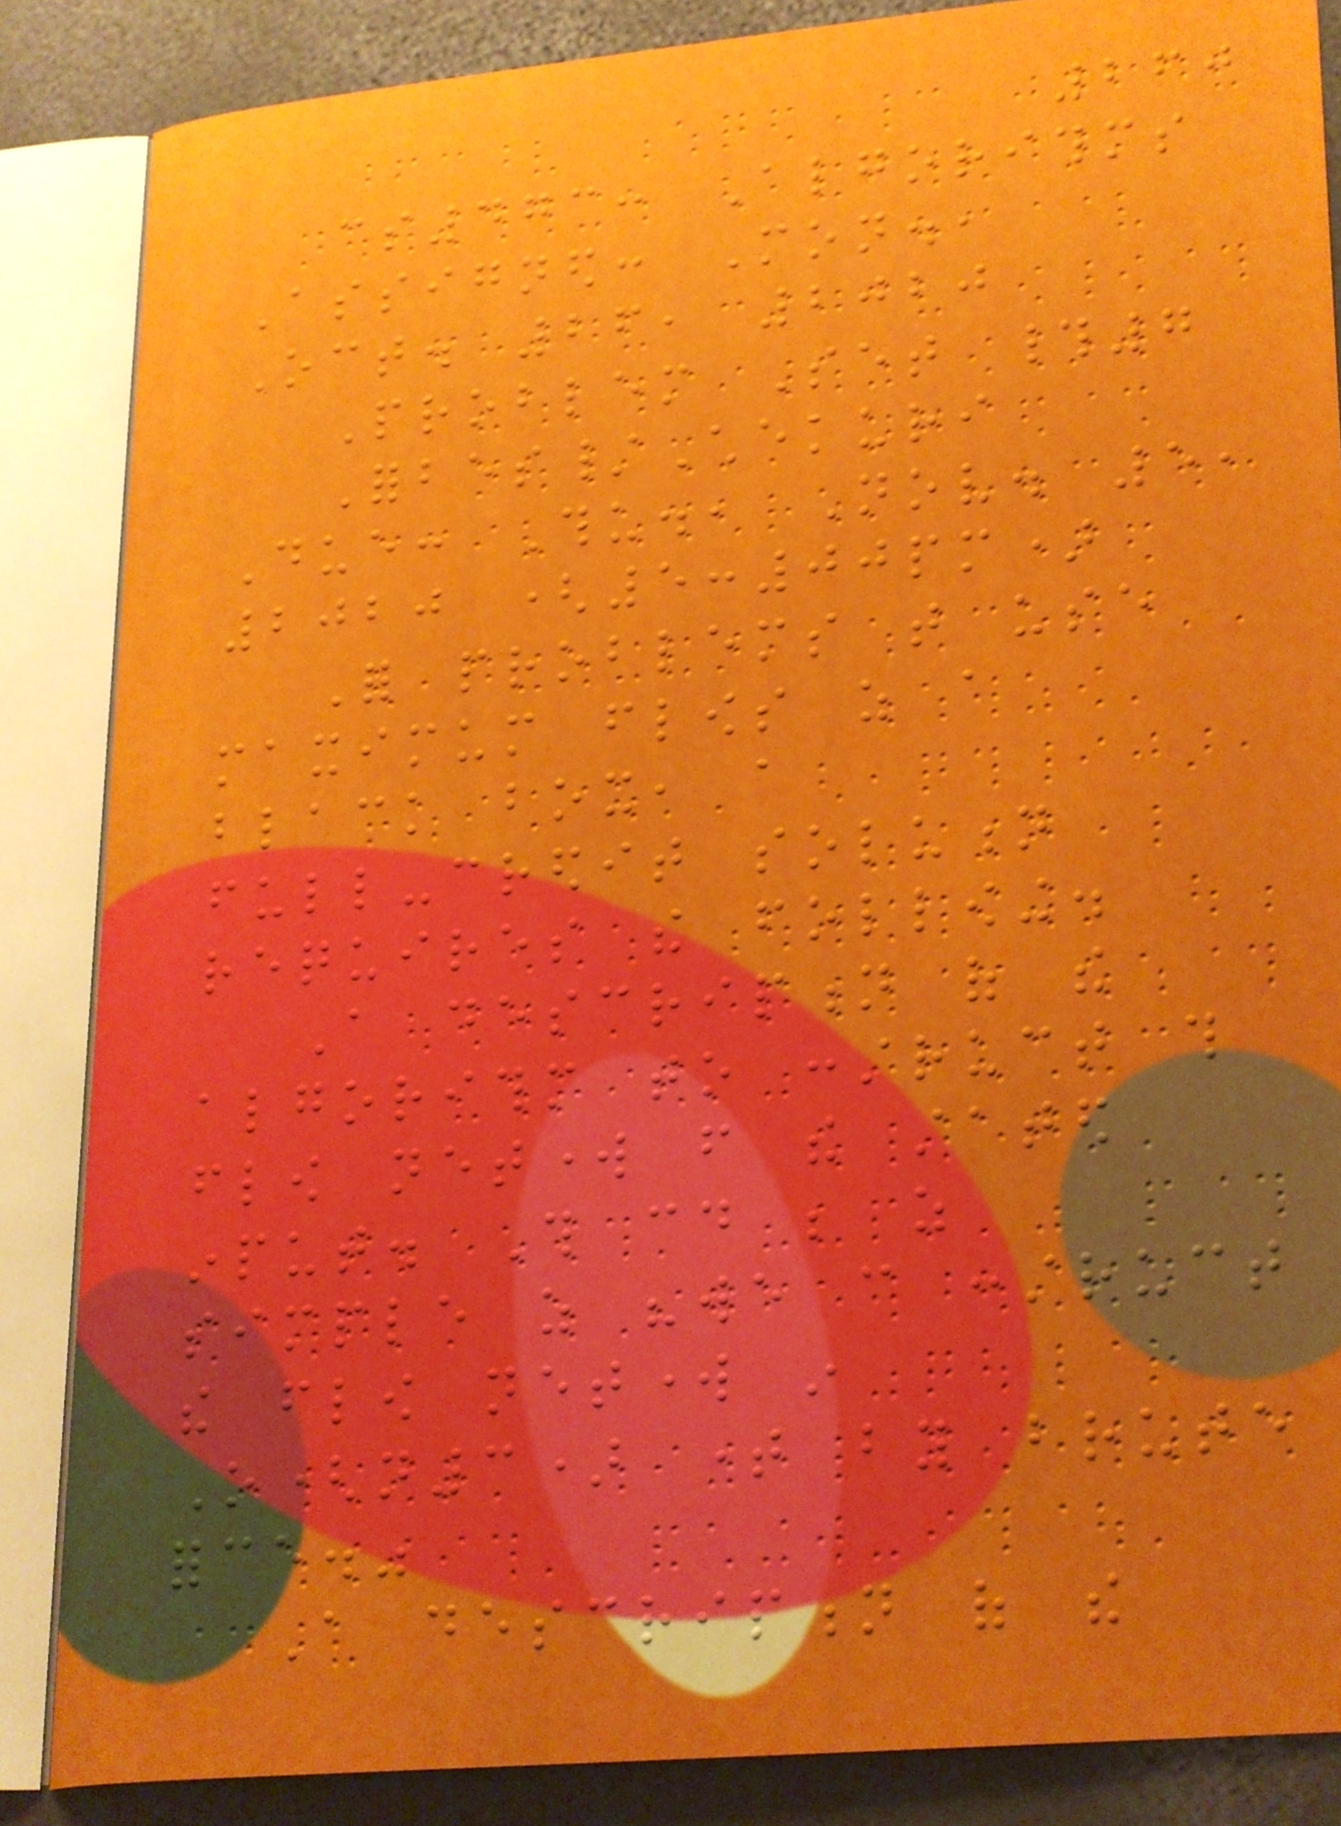260
cs473: Algorithms
Assigned: Mon.,
Oct. 26, 2020
Problem Set #7
Forbes/Chekuri
Due: Thu., Nov. 5,
2020 (5:00pm)
For problems that use
maximum flows as a
black box, a
full-credit solution
requires the following.
A description of the
algorithm to construct this
flow network from the stated
input. This could be as
simple as "we can construct
the flow network in
O(n3) time by brute
force."
A description of the
